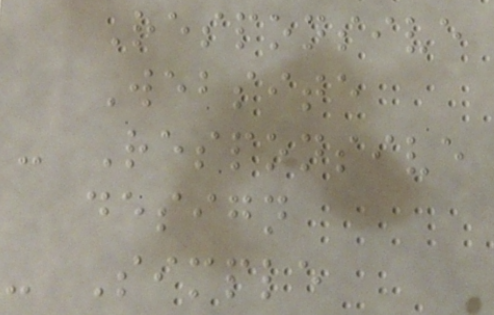Responsive
Website
- Responsive
design
- Simple
